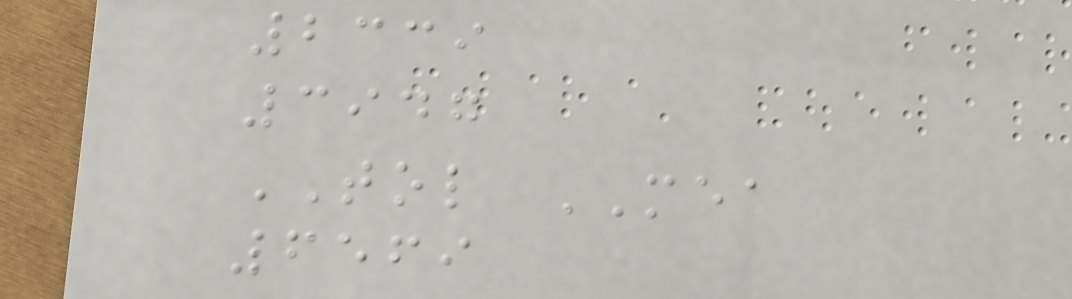2339
3947
TOL MEA
6569
